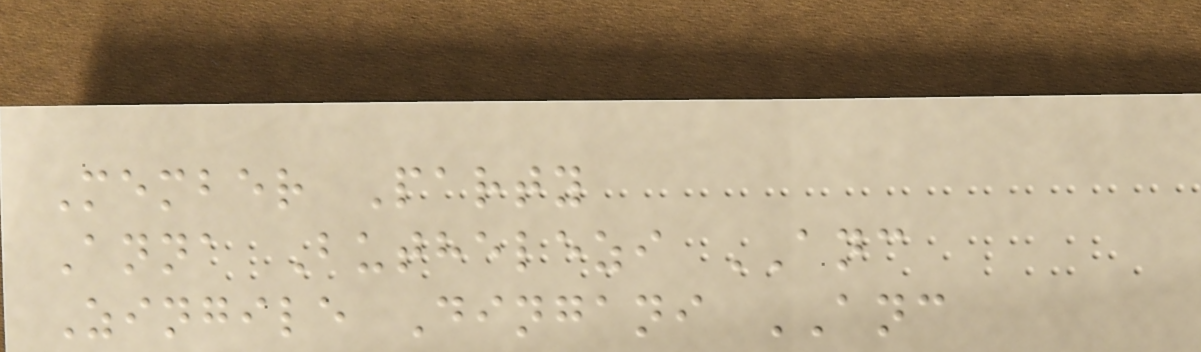Member Party
Anna Buthelezi ANC
Zingile Dingani ANC
